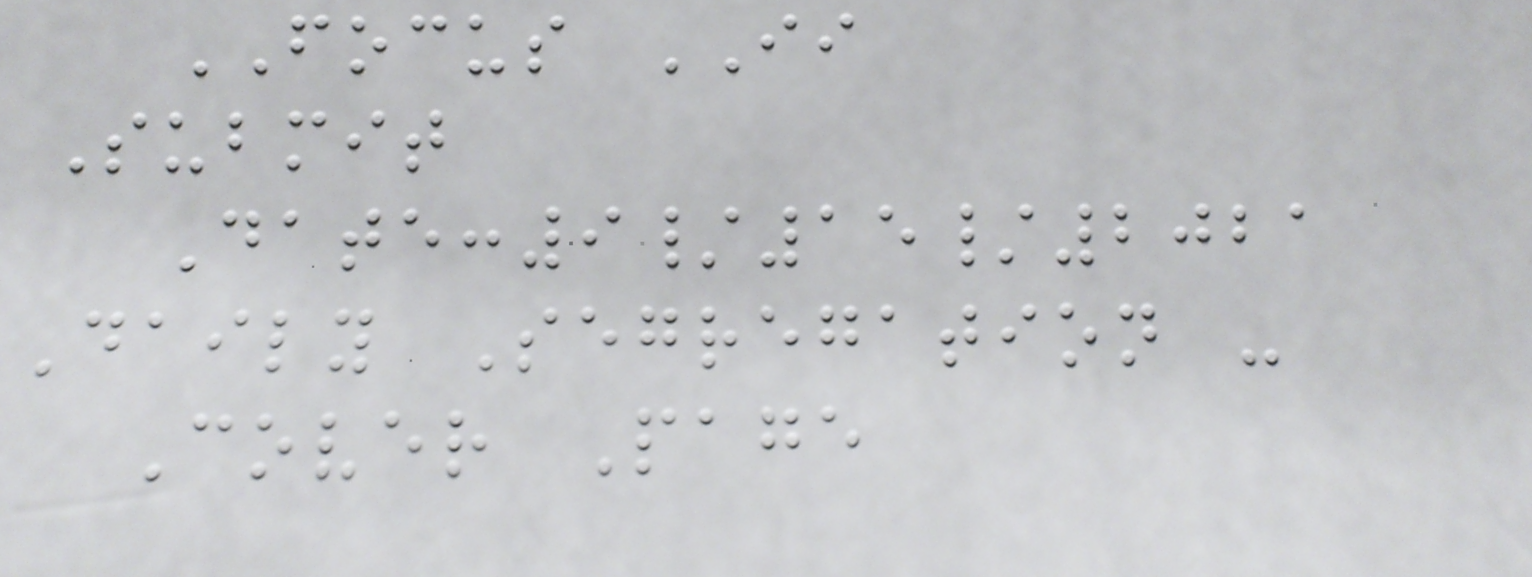FOCUS II
Submit
Date:9/15/2021
Daily Segregation -
Cover Page
